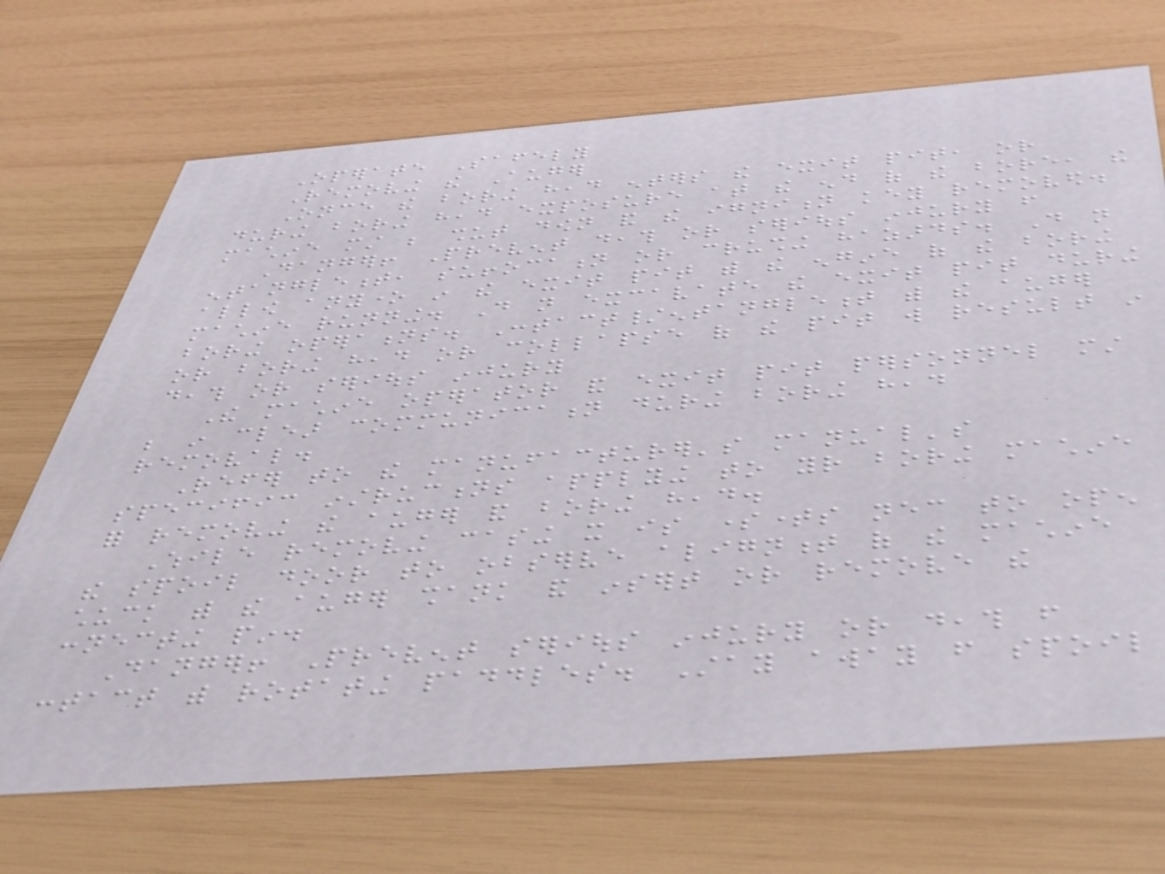Operate Safely
Removing the Auger
Once the boring head enters the exit pit, or
during boring head exposure at the end of the bore, the
machine must be shut down and the ignition key removed.
Danger! Prevent death or serious injury from
entanglement, suffocation or crushing hazards. Do not
allow anyone in the exit pit with the engine of the boring
machine running. Do not excavate the exit pit during
boring operations. Contact/entanglement with the auger
or boring head or collapse of the pit will result in
death or serious injury
The machine operator and exit pit personnel must
be in clear communication during boring head
removal.
Refer to the manufacturer's manual's
specific instructions applying to your boring machine
for removing the auger and boring head.
While removing casing it is sometimes necessary to open
the spoil door to observe alignment of the machine
chuck with the auger shank and insert or remove the
connecting pin.
Danger! Prevent serious injury or death from
contact with rotating paddles. Stay away from spoil
